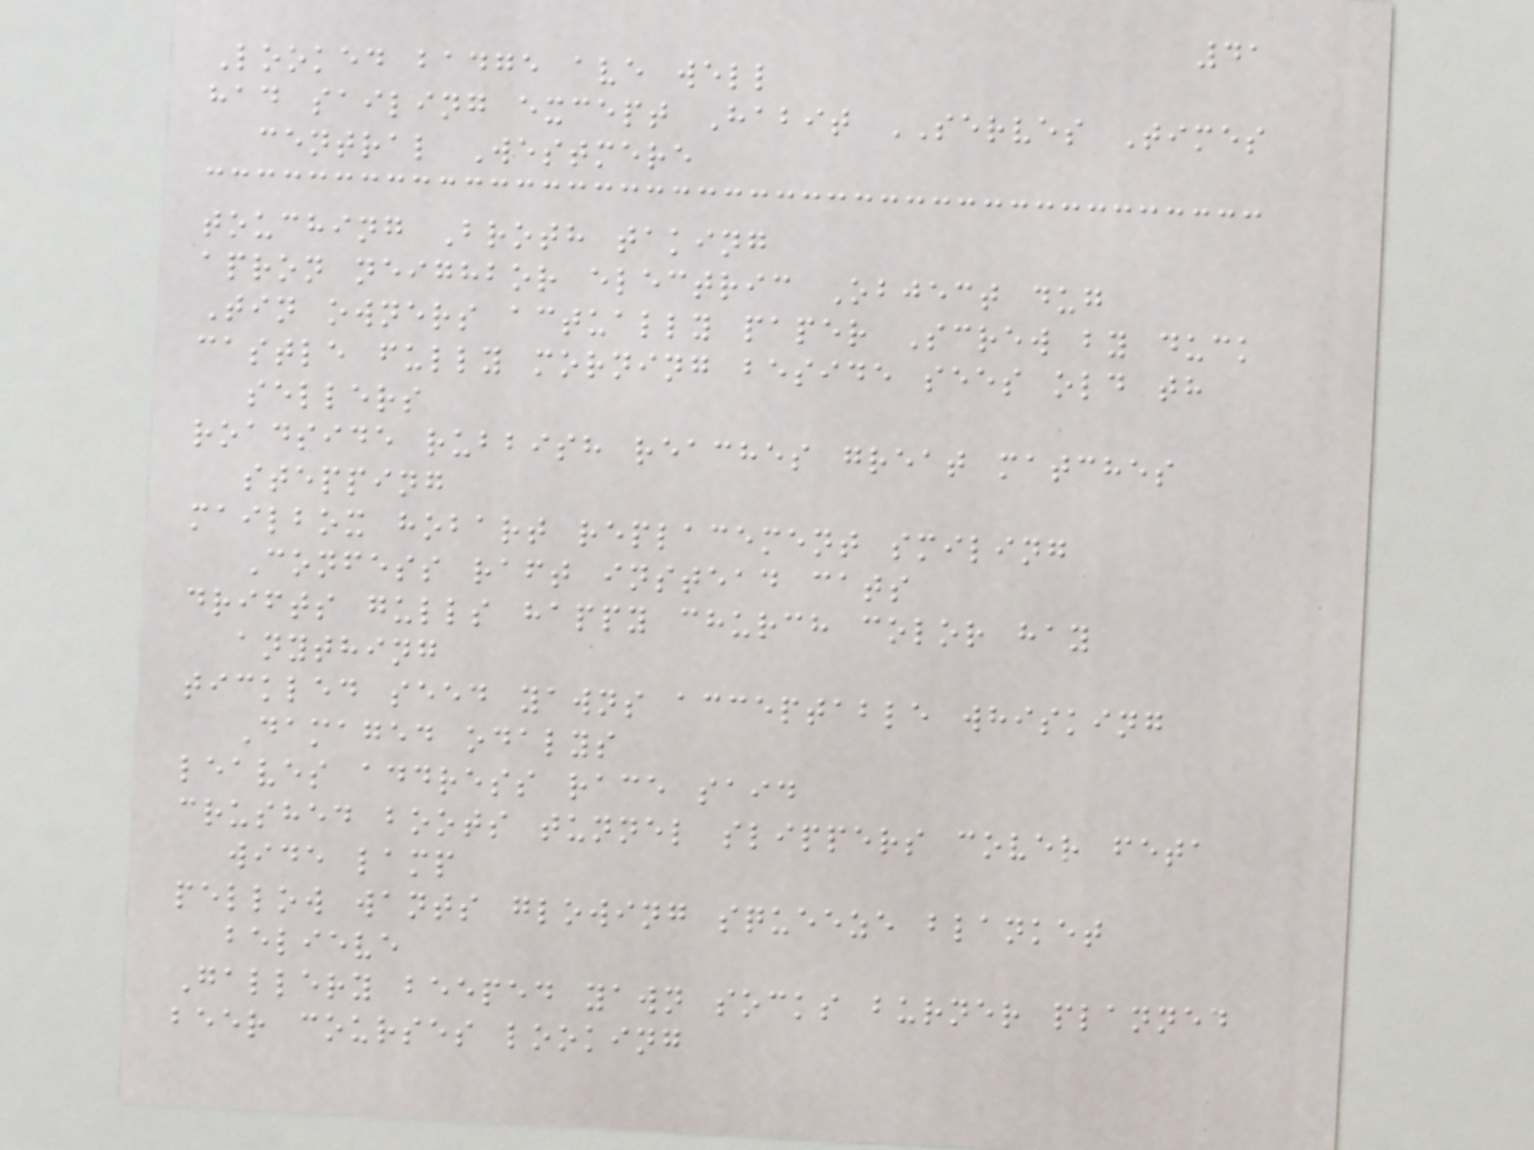41
Looked badge ave well
had sailing except Habit SERVES Times
central Westmere
touching Broth taking
apron neighbor electric Object dug
Tin owners actually paper Screw by duck
castle fully morning beside sees old th
sellers
roadside rubbish reaches great matches
stepping
mailbox hobart replacement smiling
Confess raft instead cats
drifts gulls happy church color hay
anything
tickled seed yawns acceptable whisking
Damaged odalys
leaves address race said
crushed boots tunnel slippers cover feta
wide lamp
pellow wants glowing squeeze blanket
believe
Gallery beeped yawn socks burner planned
beer courses looking
